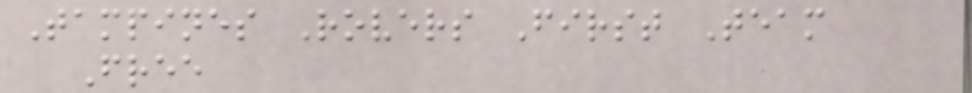Tampines Rovers First Team
Free
